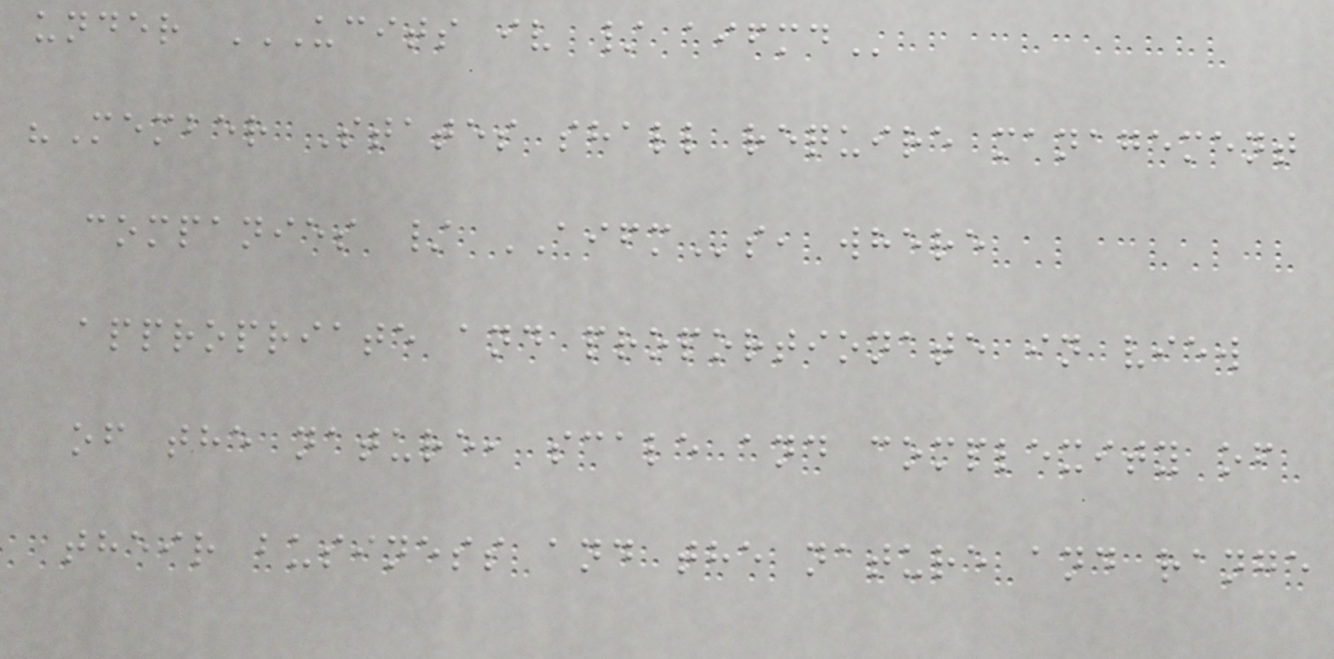under UCITS IV / AIFMD
"Member States shall require management
companies / AIFMs, where
appropriate and proportionate in view
of the nature, scale and complexity of
their business and the nature and range
